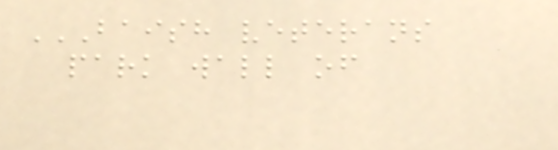BAISH VETERANS
PARK WALL OF
